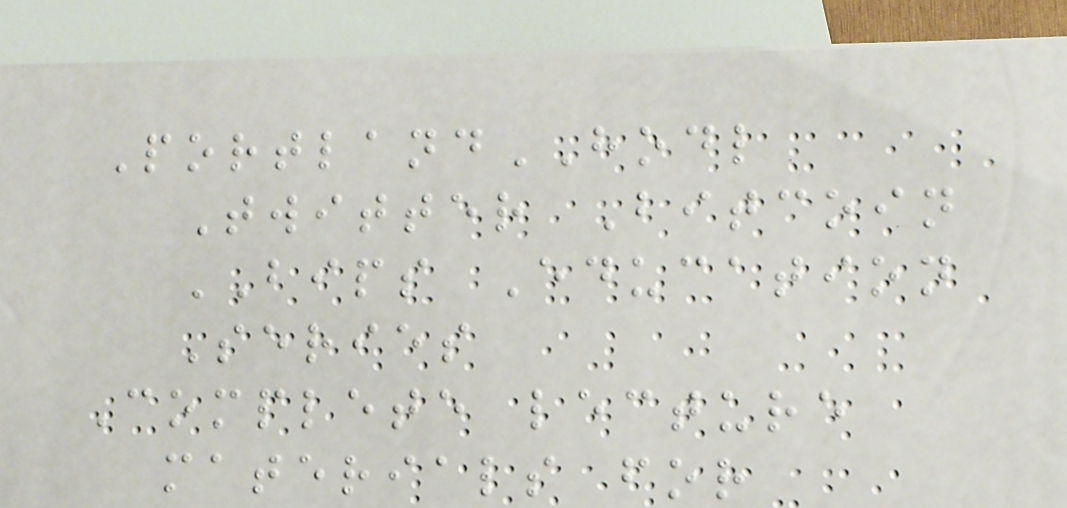PortlandHODL
Twitter Bitcoin
BIPS Education
Series
Complete lecture
materials for
